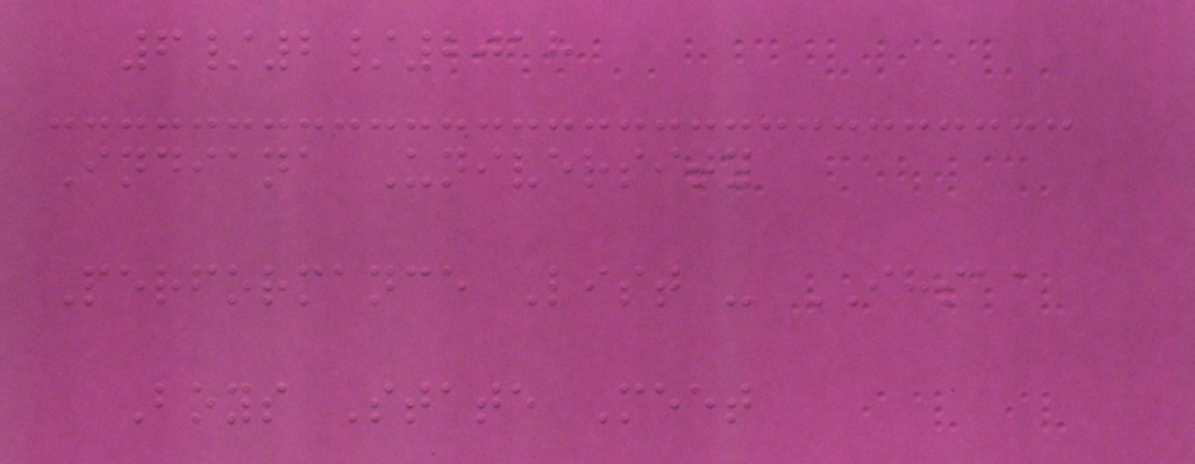6/2/2018
Indiana University
Performance List - IHSAA
Boys State Meet
